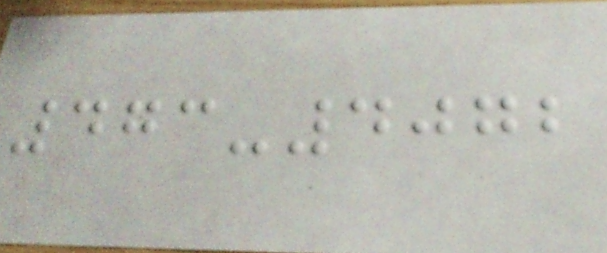473-4072
